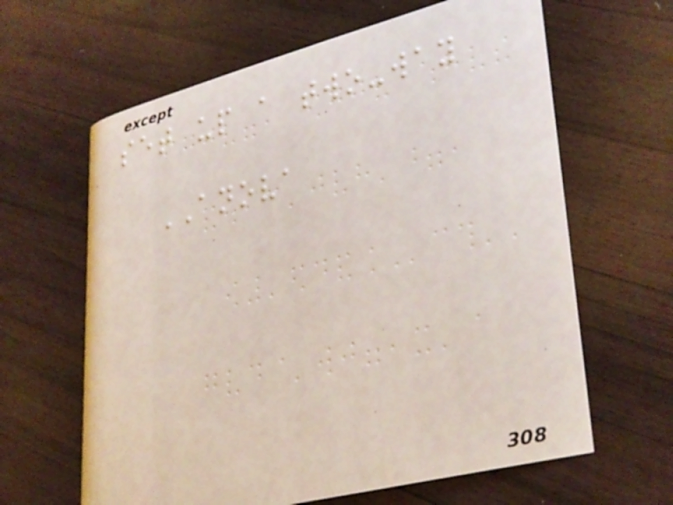set up a two-way
ANOVA
